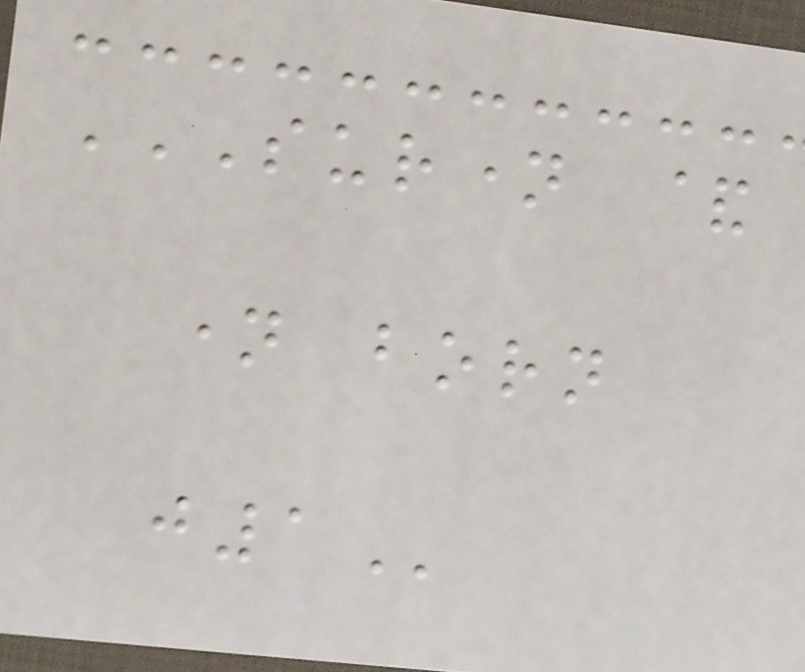SURNAME &
NAME BORN
J1
